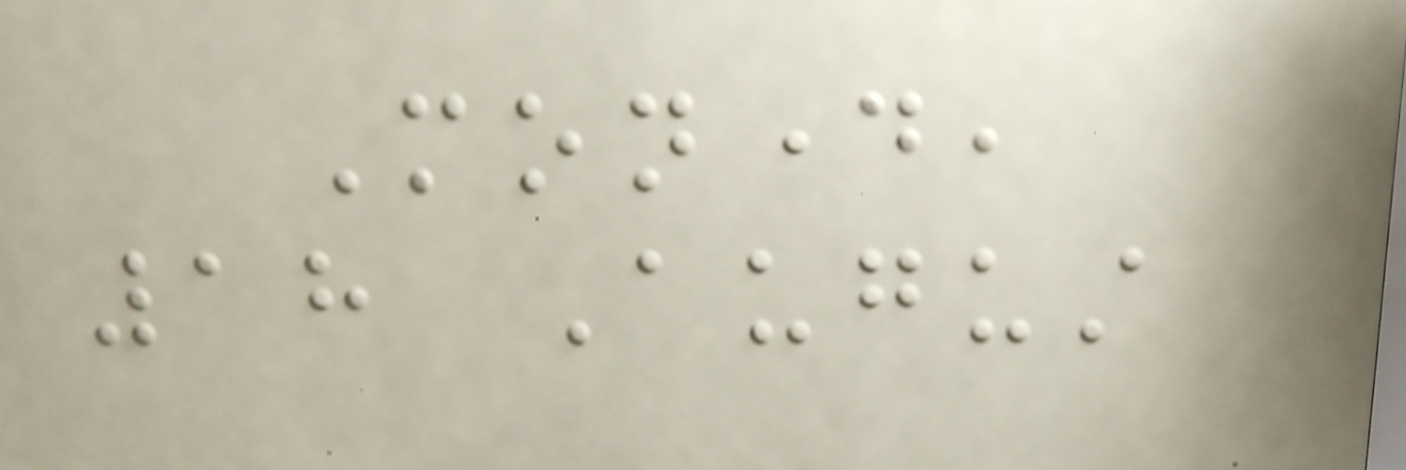Monday,
18 August
